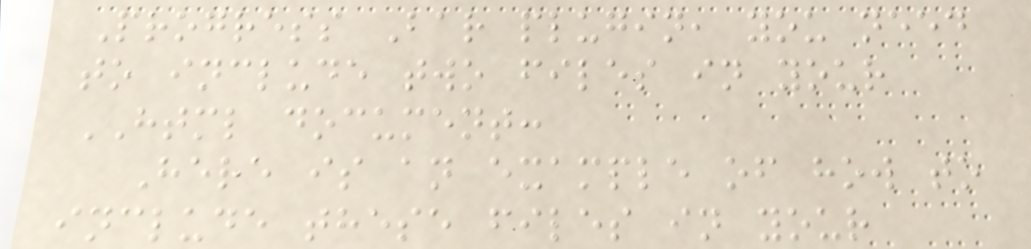Progress Bar plugin, you need
to include two files in your
HTML document:
Here is an example of how to
include these files in your
